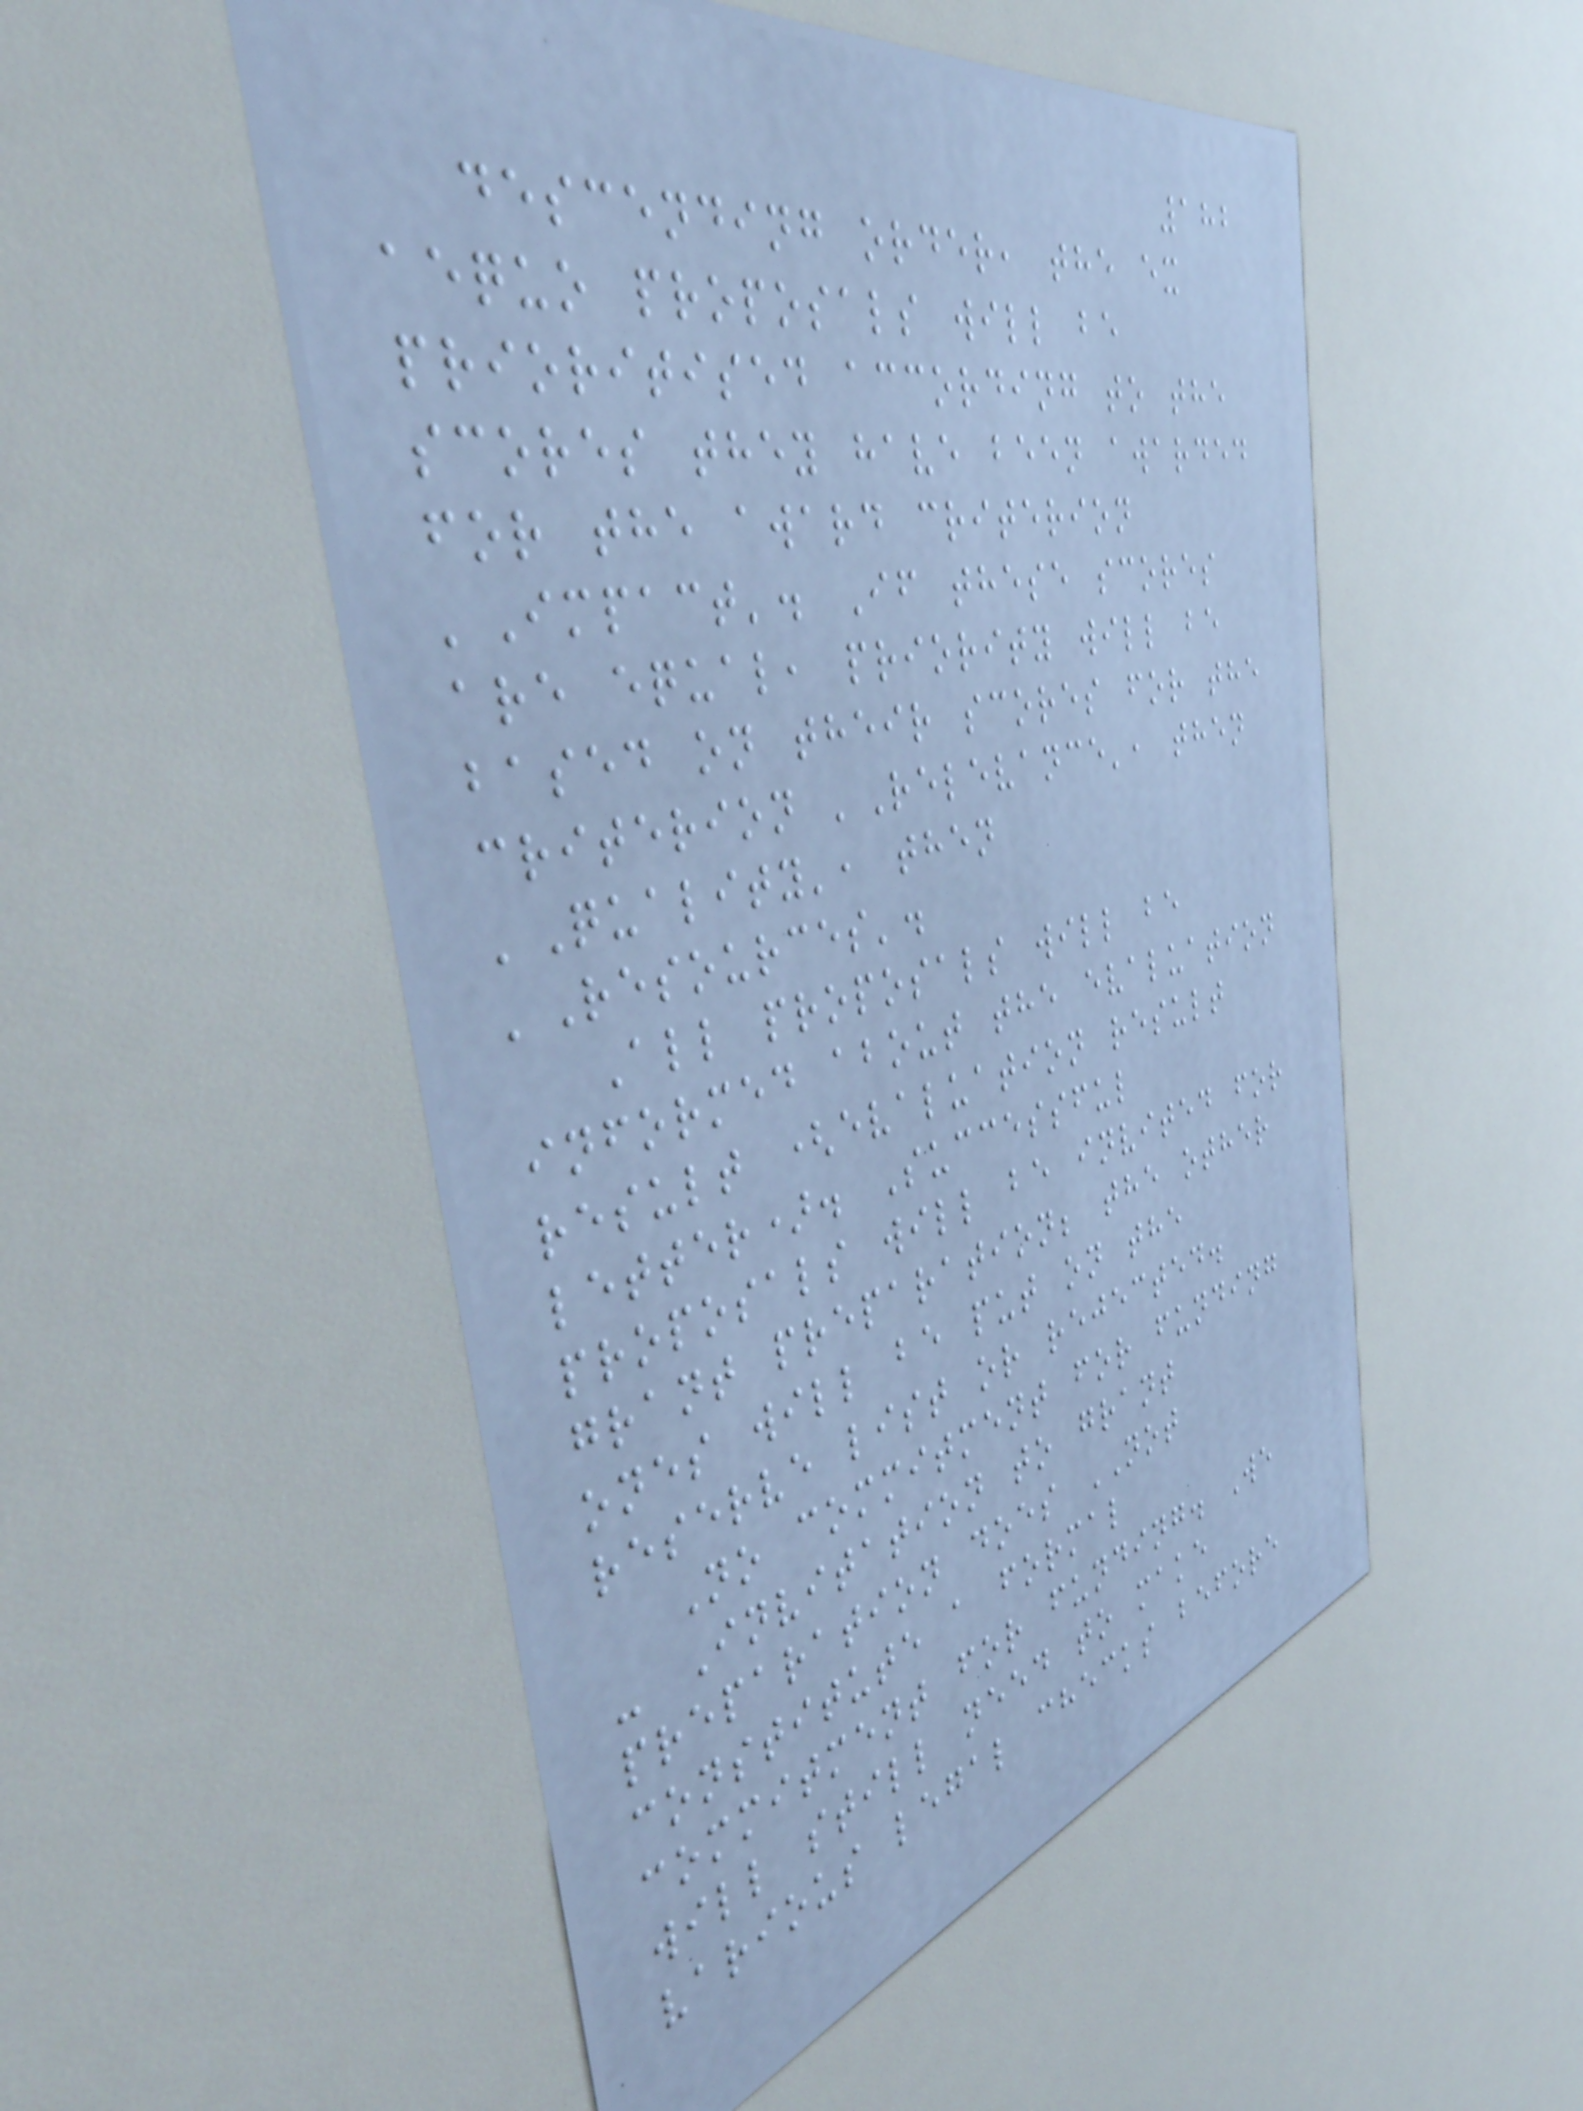182
descending order, the ex
aequo proposals will be
prioritised according to the
scores they have been awarded
for the award criterion
'Impact'. If these scores
are equal, priority will be
based on their scores for the
criterion 'Relevance', then
'Quality', then
'Resources'.
All proposals will be
informed about the evaluation
result (evaluation result
letter). Successful
proposals will be invited for
grant preparation; the other
ones will be put on the
reserve list or rejected.
No commitment for funding
- Invitation to grant
preparation does NOT
constitute a formal
commitment for funding. We
will still need to make
various legal checks before
